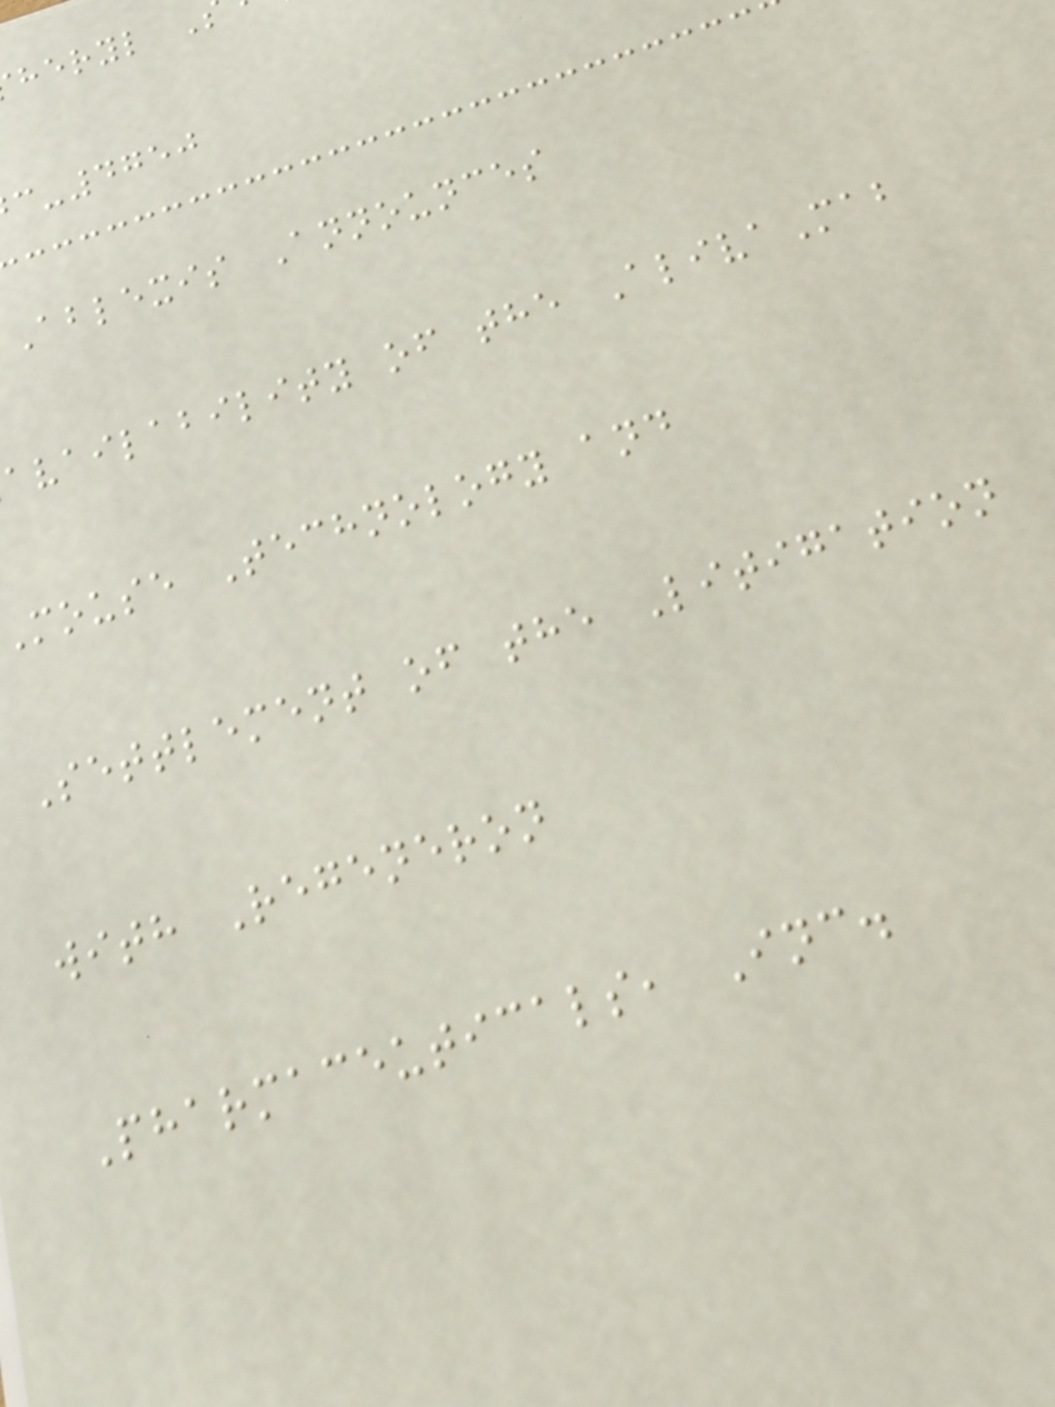-4750
Ablexis Announces
availability of the AlivaMab
mouse Technology and
Settlement of the Litigation
with Regeneron
Pharmaceuticals, Inc.
